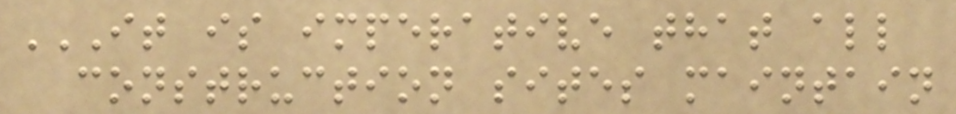IT IS IMPERATIVE THAT ALL
CONSTRUCTION SITES MAINTAIN
